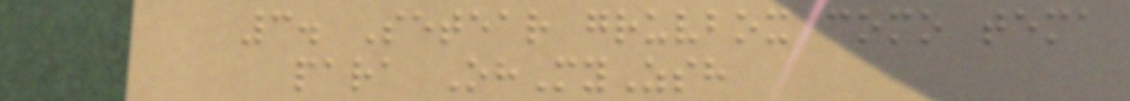3. Setear gruvbox como tema
para OhMyZsh
